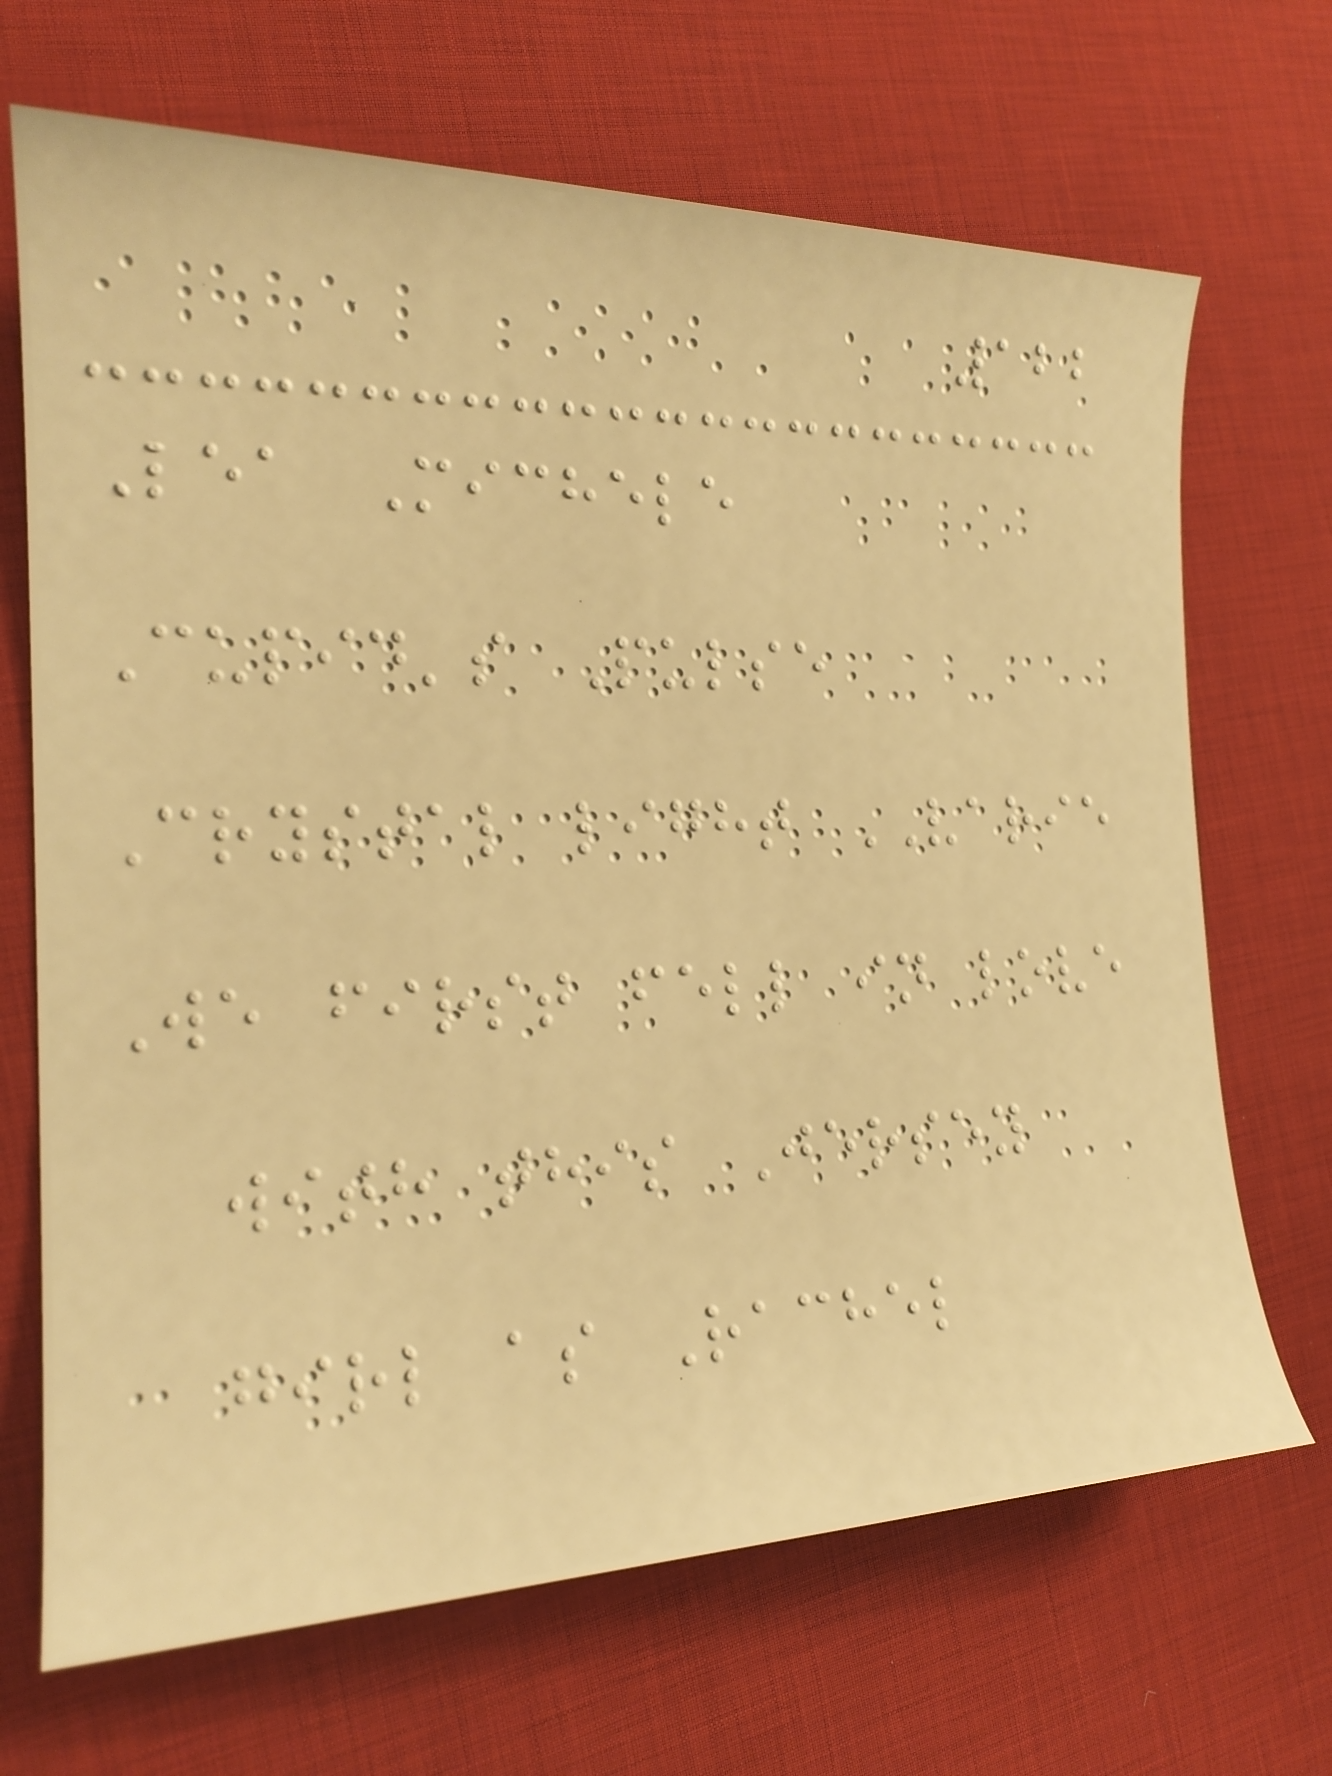122
Lea Michele
Cupid's Pulse
Crystal light VARIE
We first fell in love
with this Jersey
girl as Rachel
